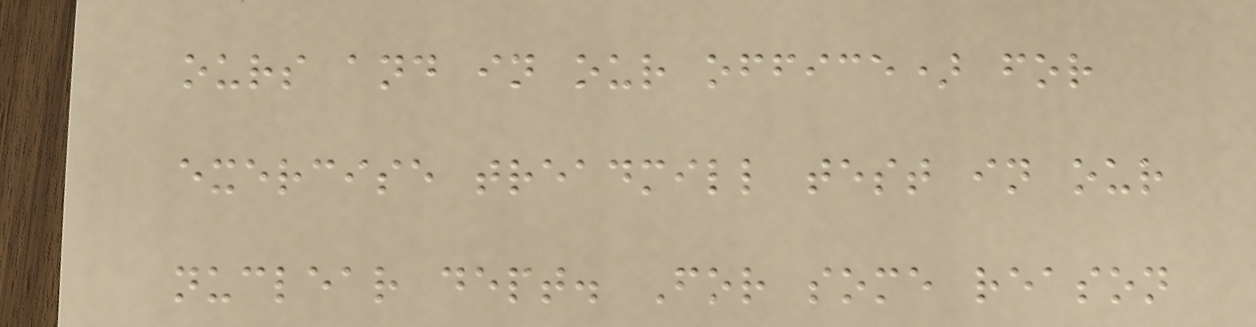ours and in our office) for
exercise treadmill test in our
nuclear dept. For some reason
